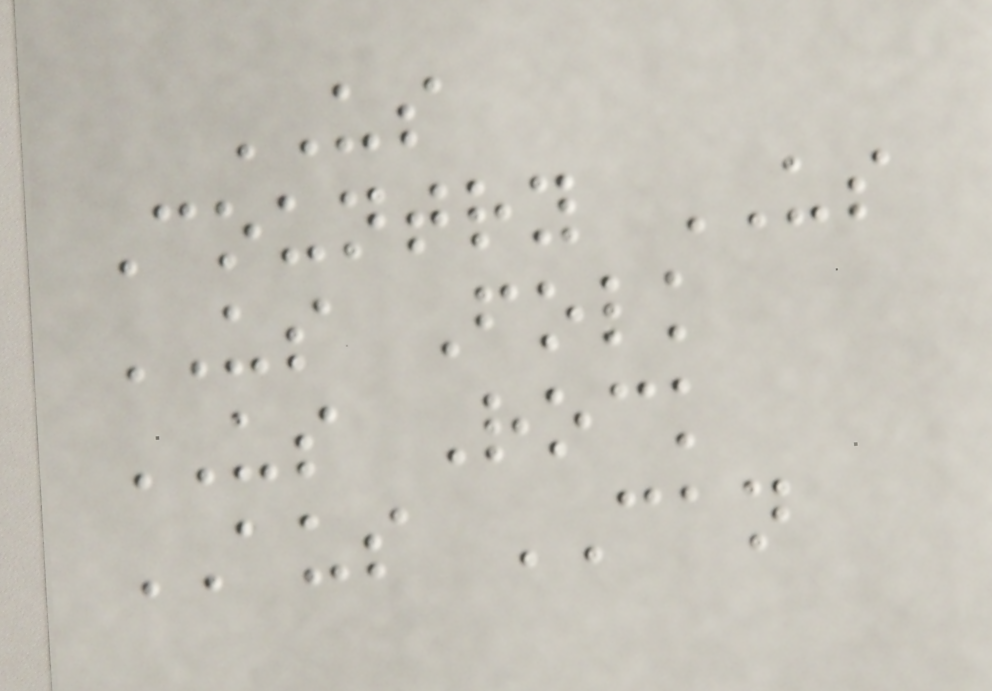US
Country US
US Folk
US Rock
AUS CAN
